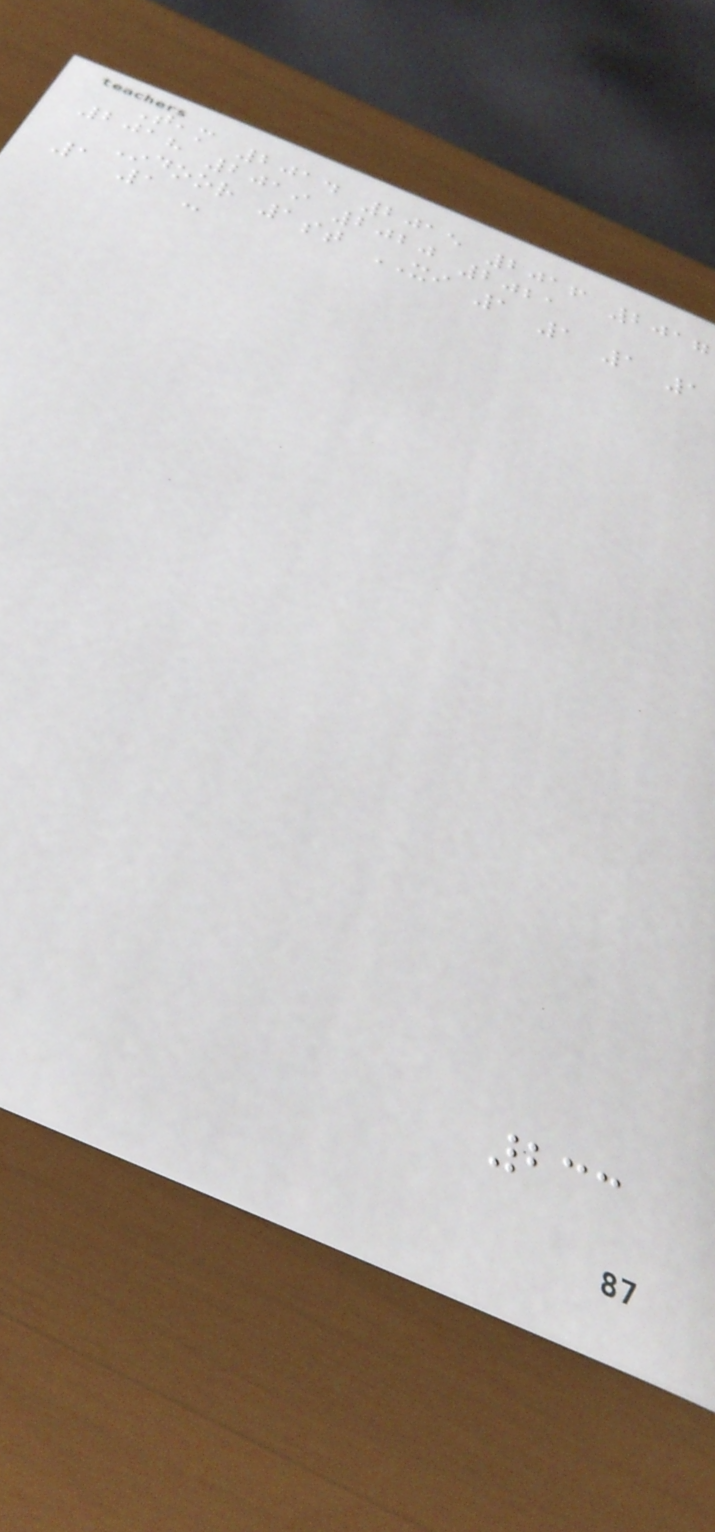Team 2014 2015 2016 2017
2018 2019 2020 2021
Indoor 1st XI 1 1 1 1
1 1 -
233
